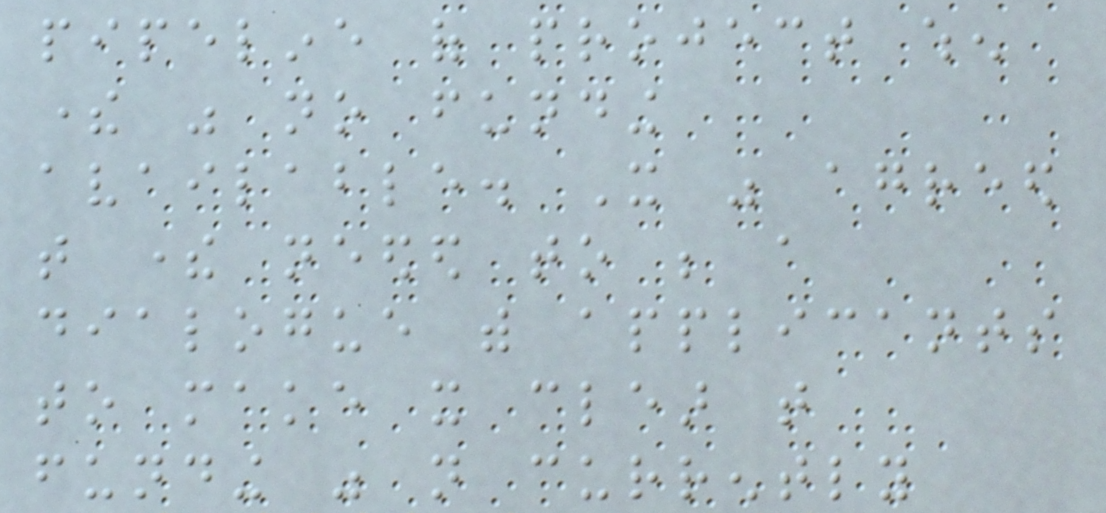pipeline of project when
there was no funding
available. It was agreed
that there needed to be a
dialogue with applicants
to make it clear that
funding was not currently
